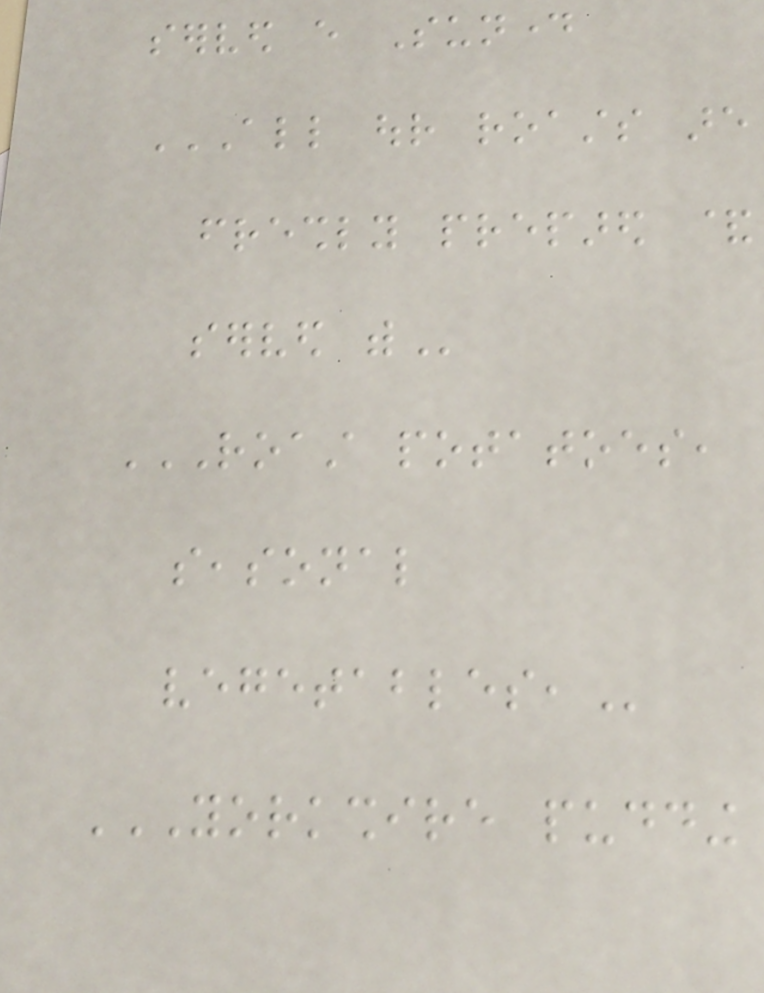served every Sunday
ALL OUR ROASTS ARE
FRESHLY PREPARED &
SERVED WITH
ROAST POTATOES,
SEASONAL
VEGETABLES,
YORKSHIRE PUDDING
